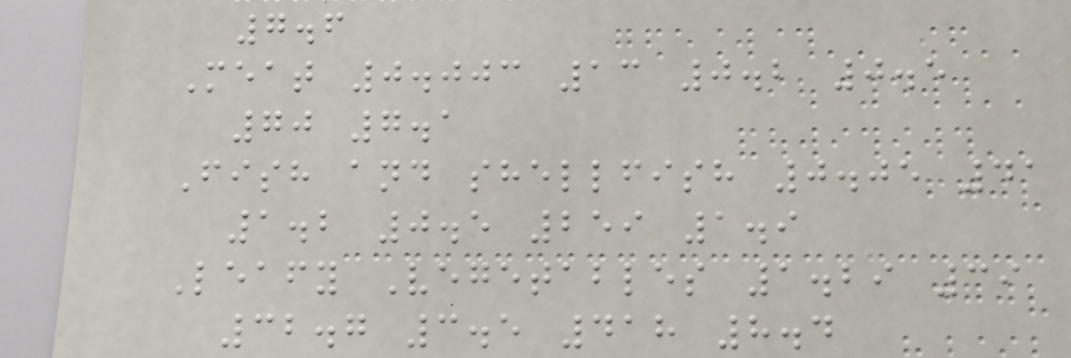7.6
Meat 0.003 13 0.2 0.5
70 7.1
Fish and shellfish 0.05 41
1.2 0.5 259 1.9
Leafy Vegetables 1.29 39
32.7 3.5 418 8.4
